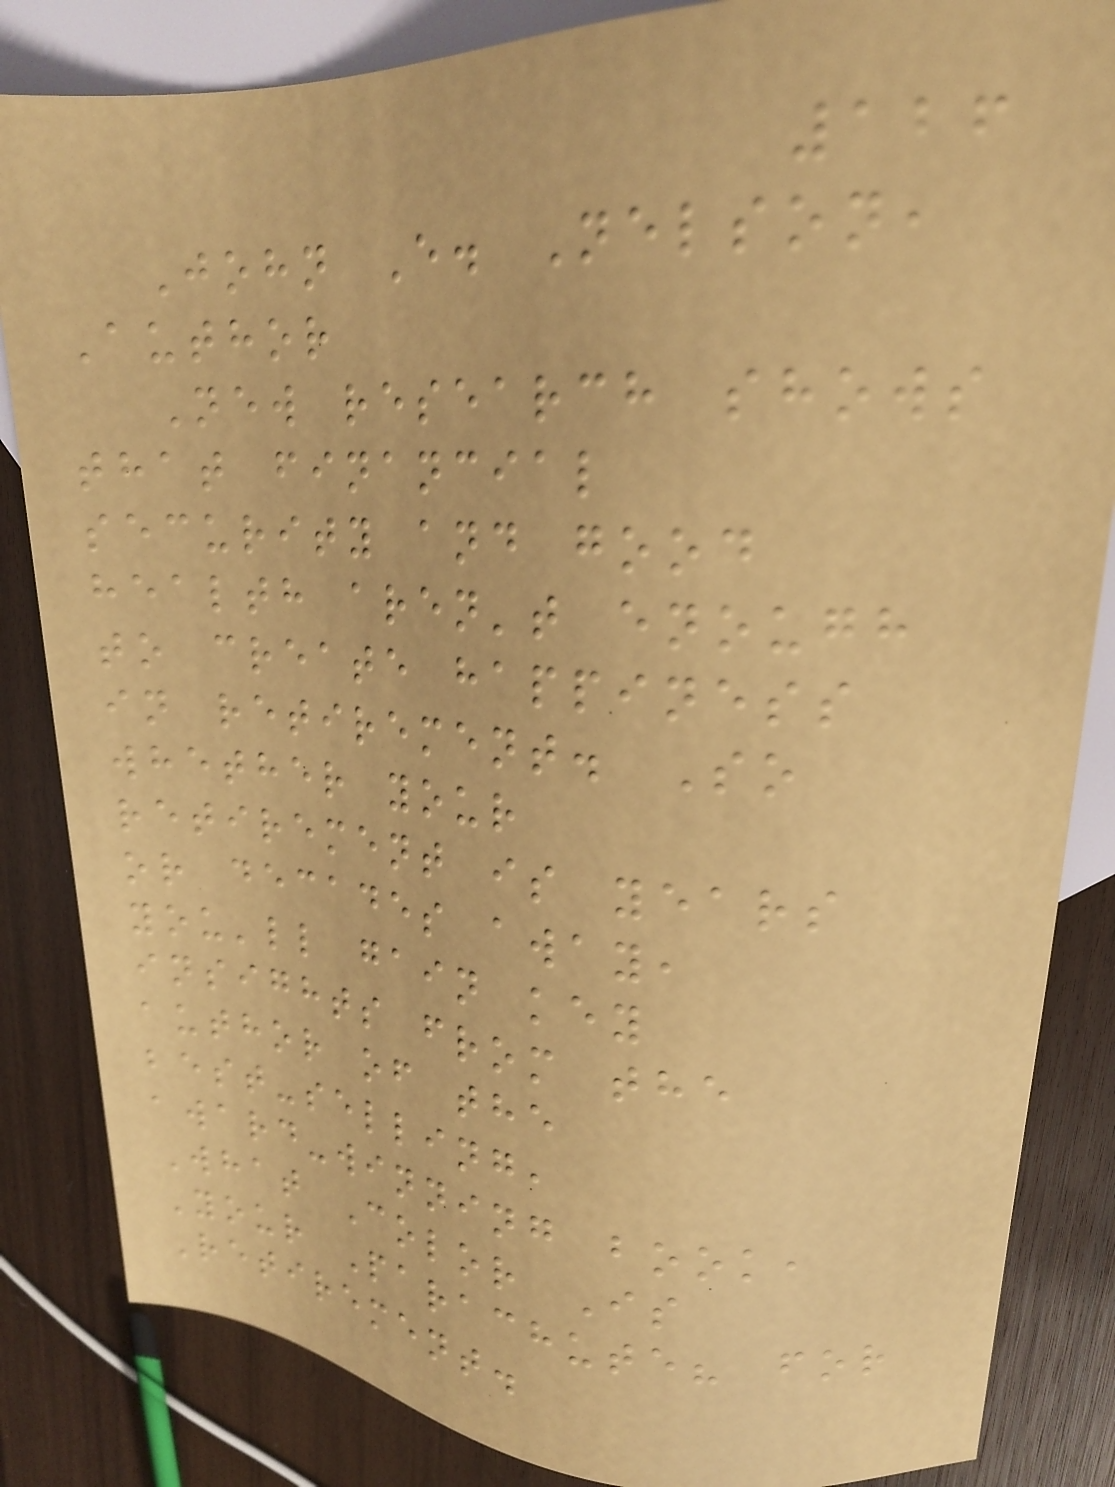126
John E. Nelson,
Author
New research shows
that financial
security and good
health aren't enough
to create happiness
in retirement. So
whether your
retirement is years
or decades away,
you'll gain key
insights from the
author of the
best-selling,
award-winning book,
What Color Is
Your Parachute? for
Retirement.
